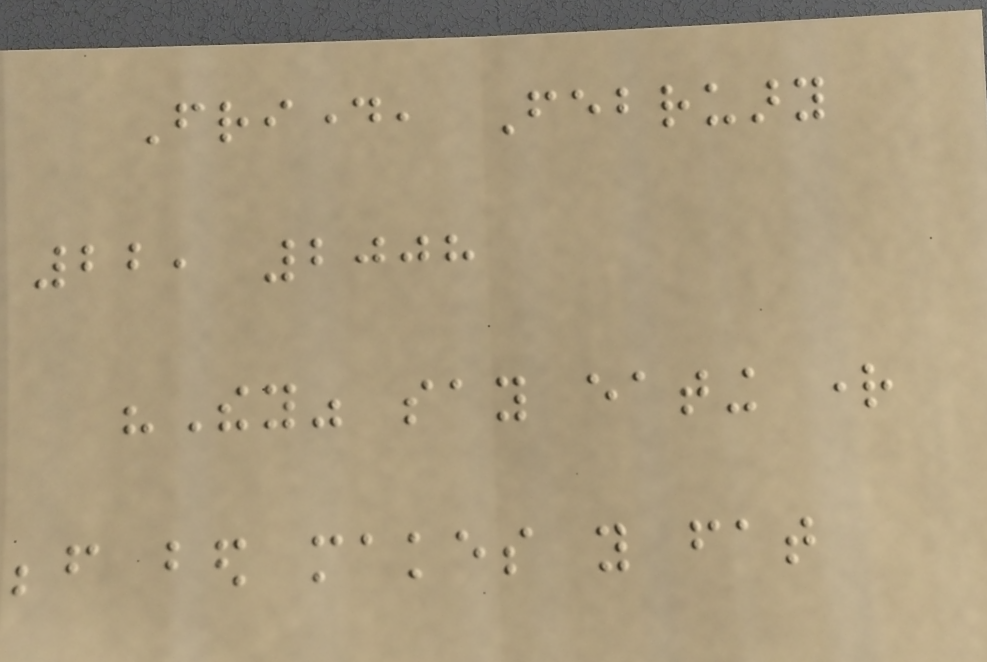Friday, February
22, 2008
"They" say eating right
before bed makes you fat
